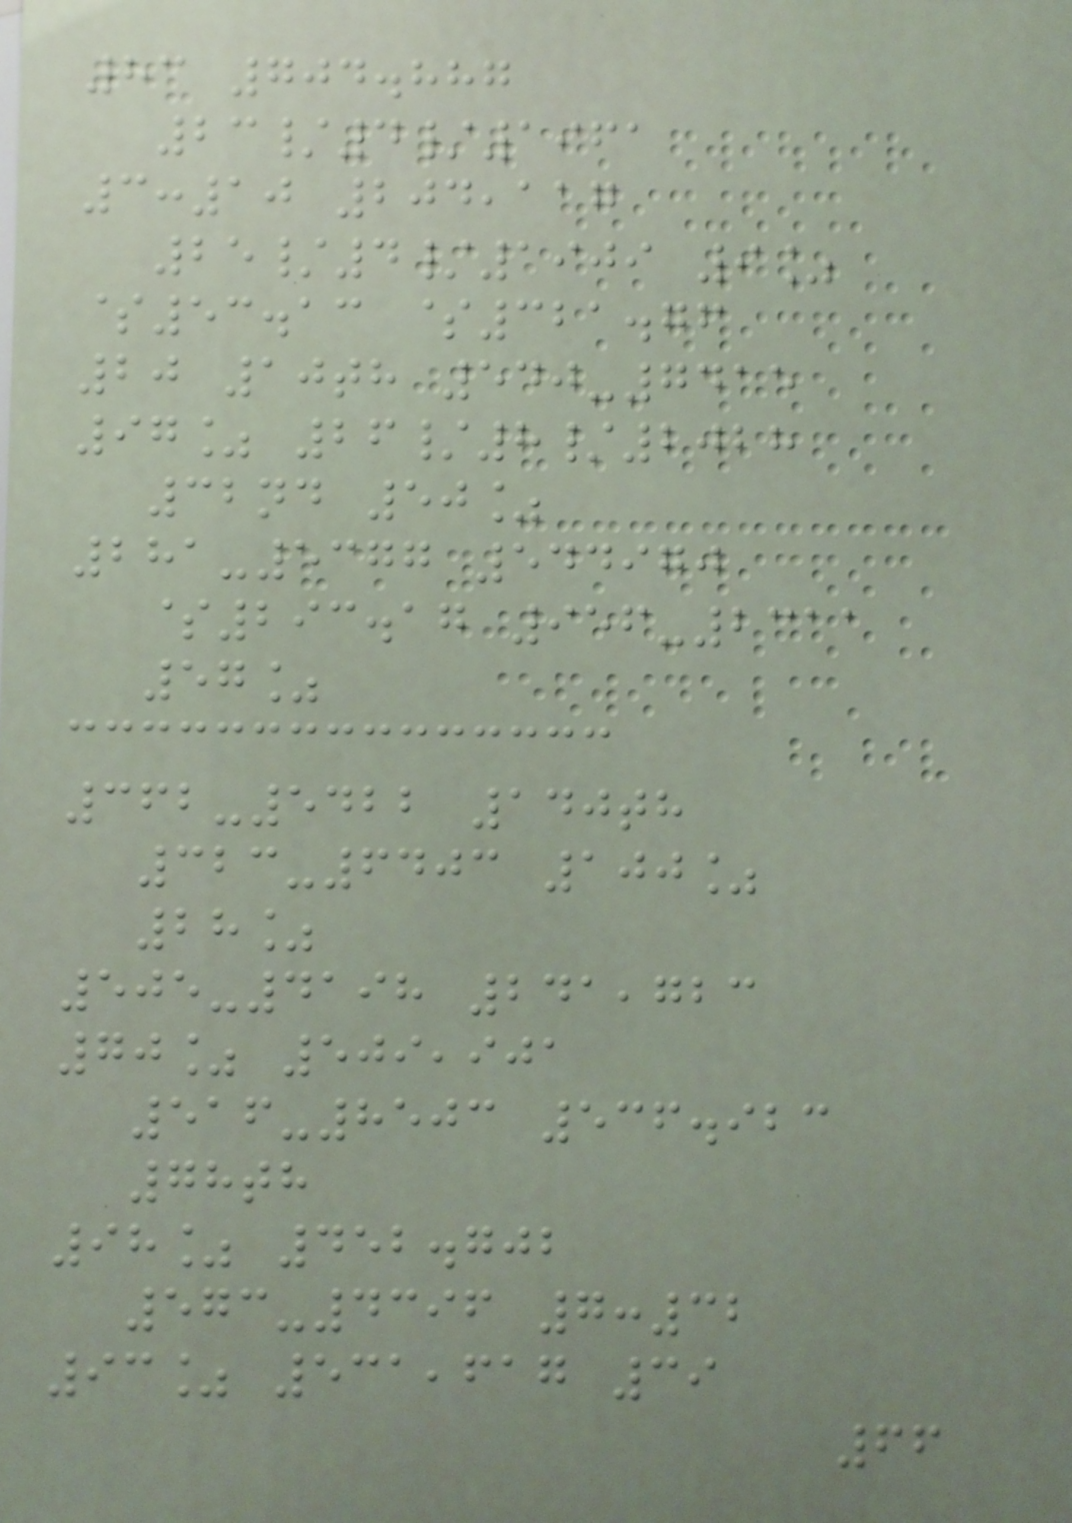83 704.887
23/4/1961
3:10 204,117
25/4/1909 9%
$53.13 $321.76
20 10th 540-7415
97% 26/8/2028
32nd 50%
281-5377 544970
$293.17 956-2311
57%
362-5422 140th
323-6403 100%
28%
505-4198 241,723
70% 509,901
516-8503 536.923
78th
98% 452.702
573-4396 7:32
93% 531,617 39
66
